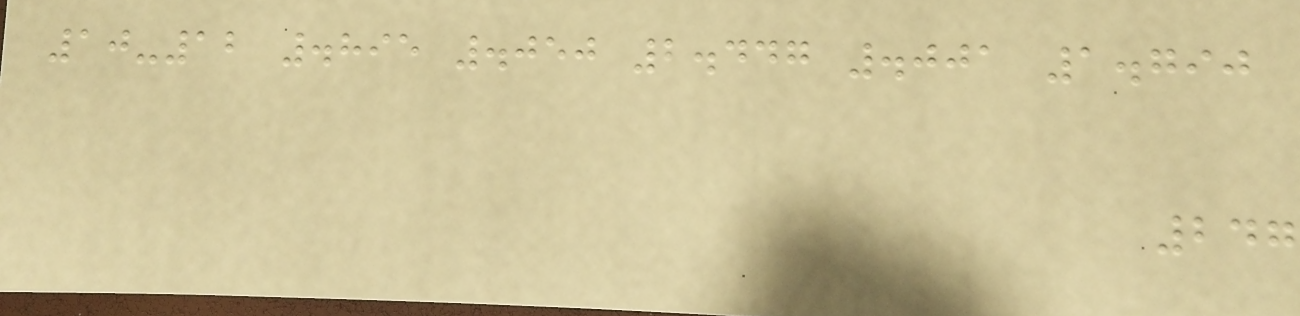10-12 .895 .050 2.447 .001 1.790
247
